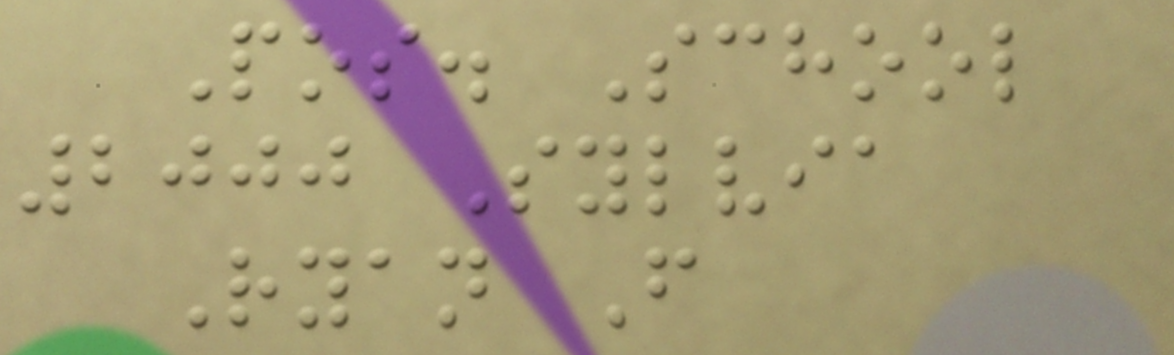Pos. School
2000 Sylvia
Ryan F
